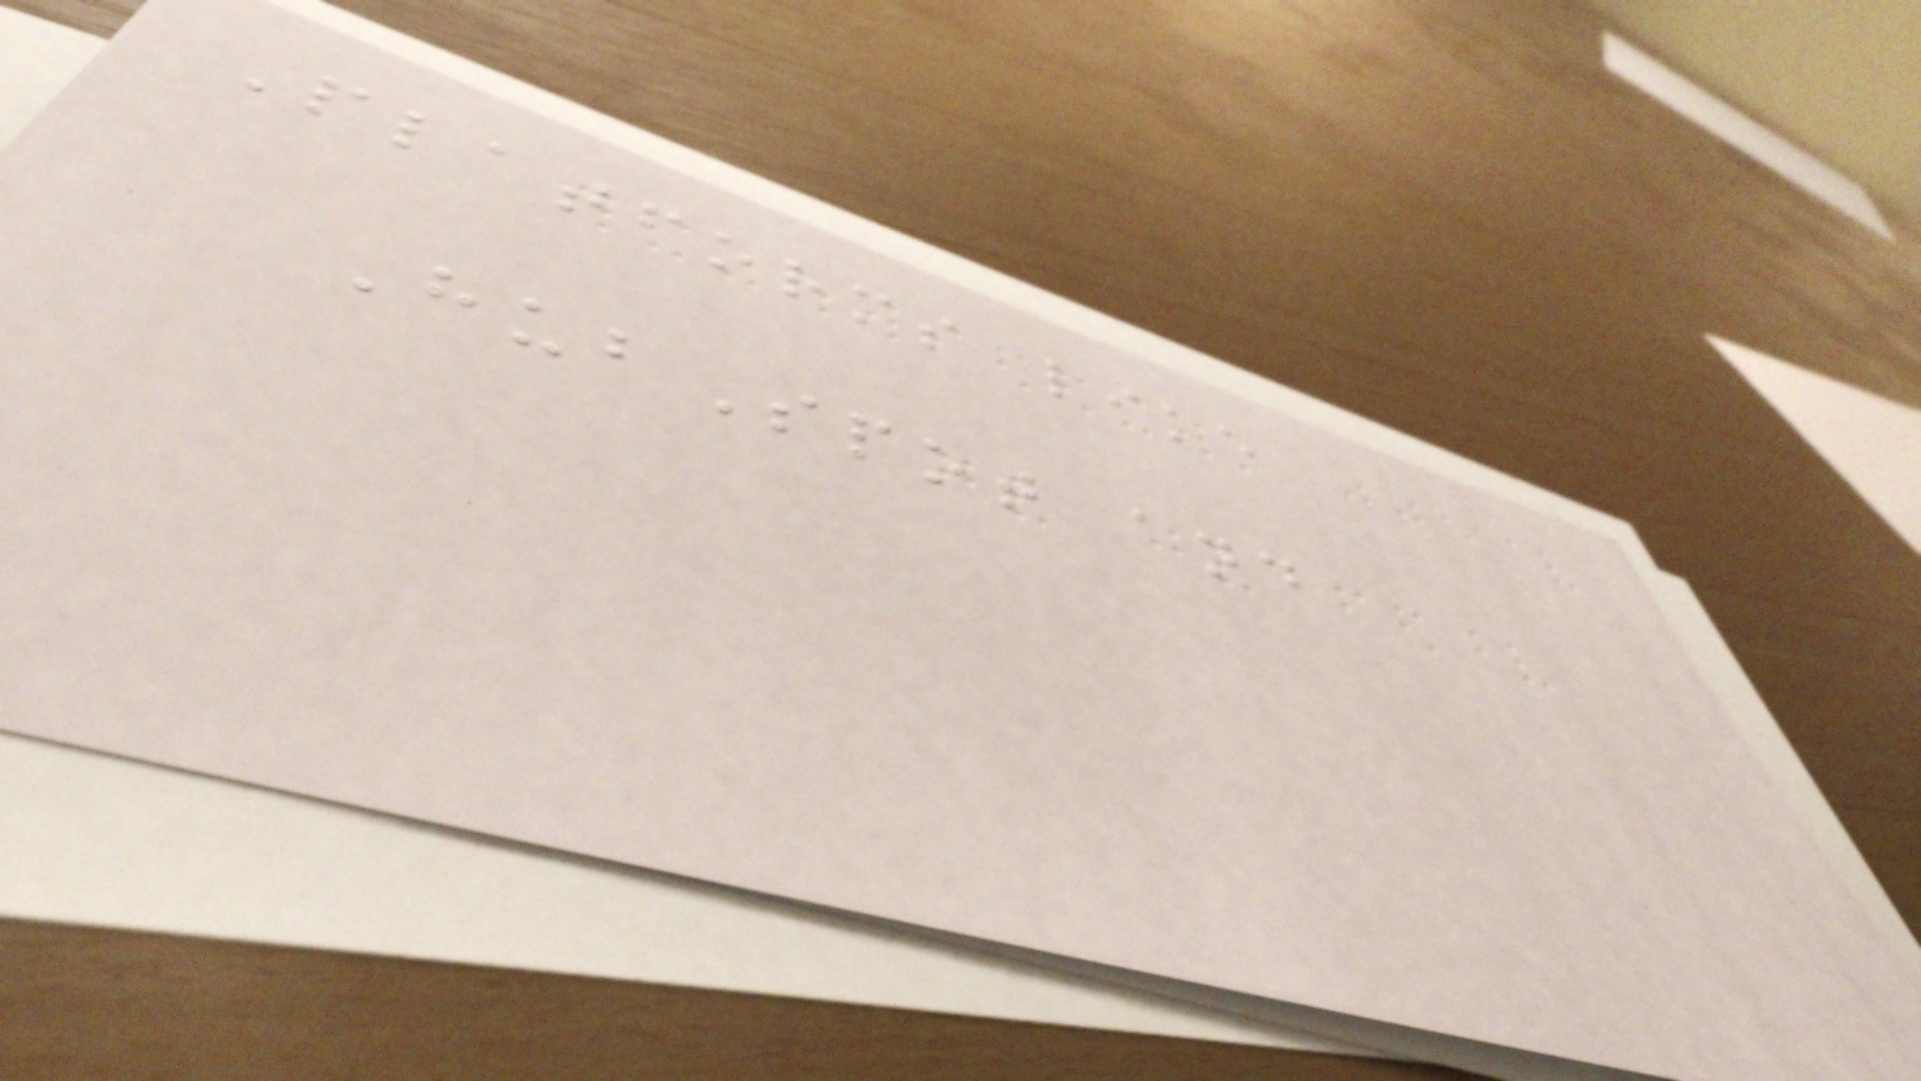Platforms like
HubSpot and
